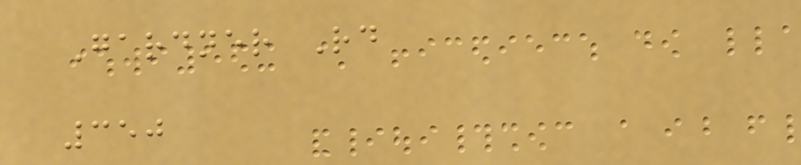Gardner Rd
350
